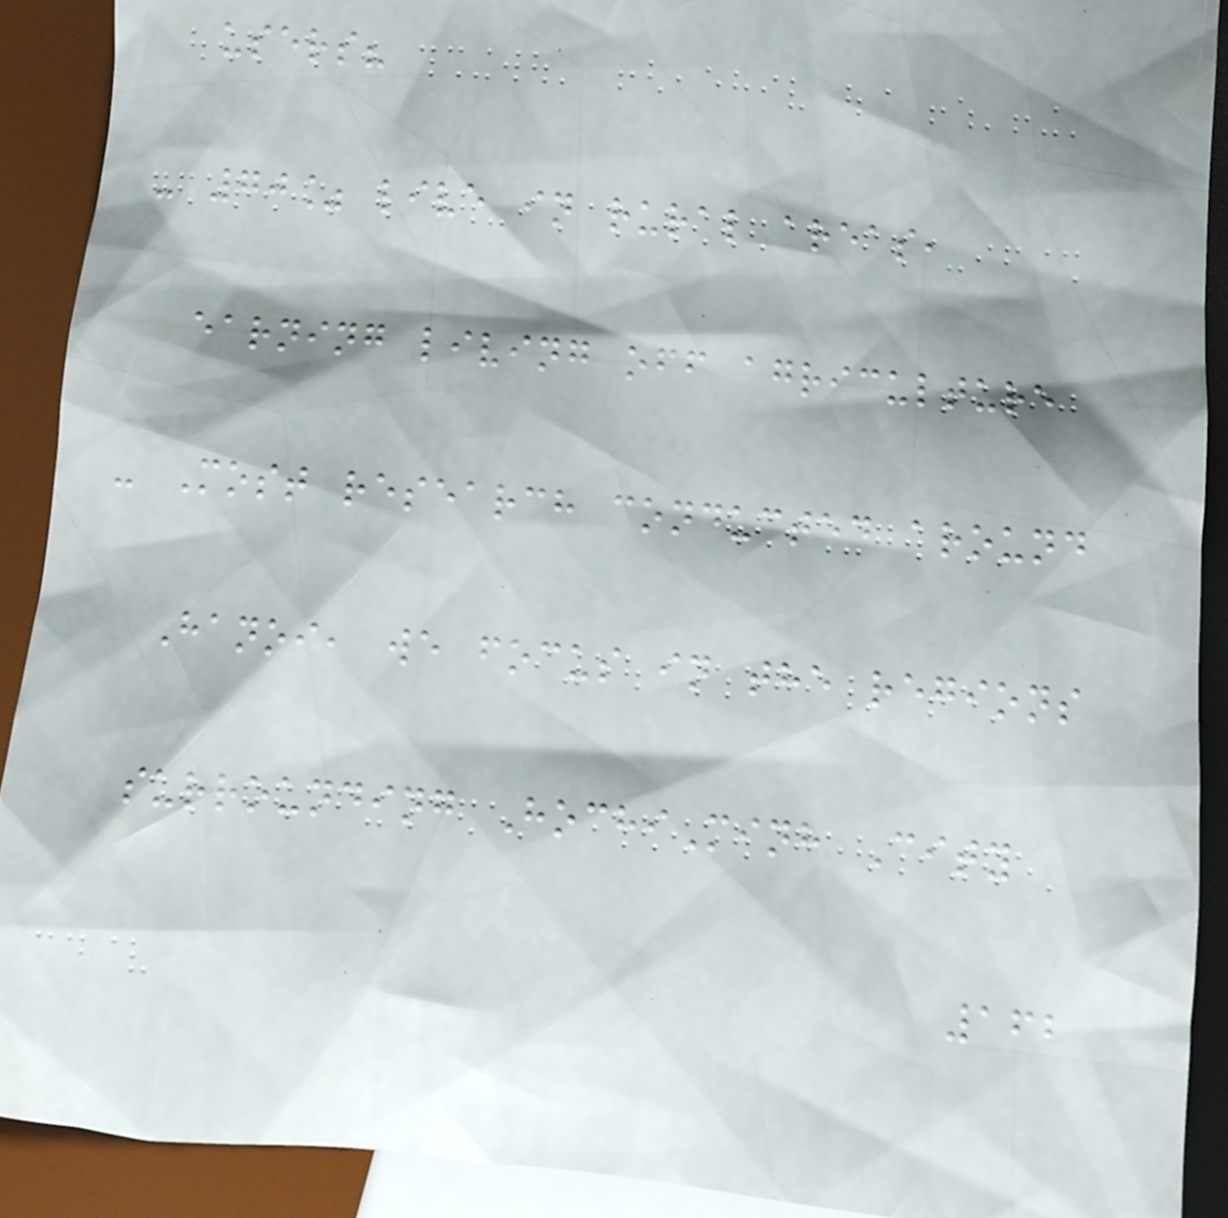users?
- 70% live in rural areas,
earning living off agriculture
- Most research conducted around
Hanoi, we focus in the regions
surrounding HochiMinh City
162
